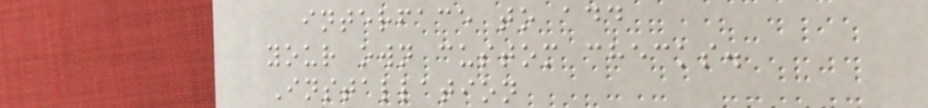interface to add
your own custom checks.
Installation
